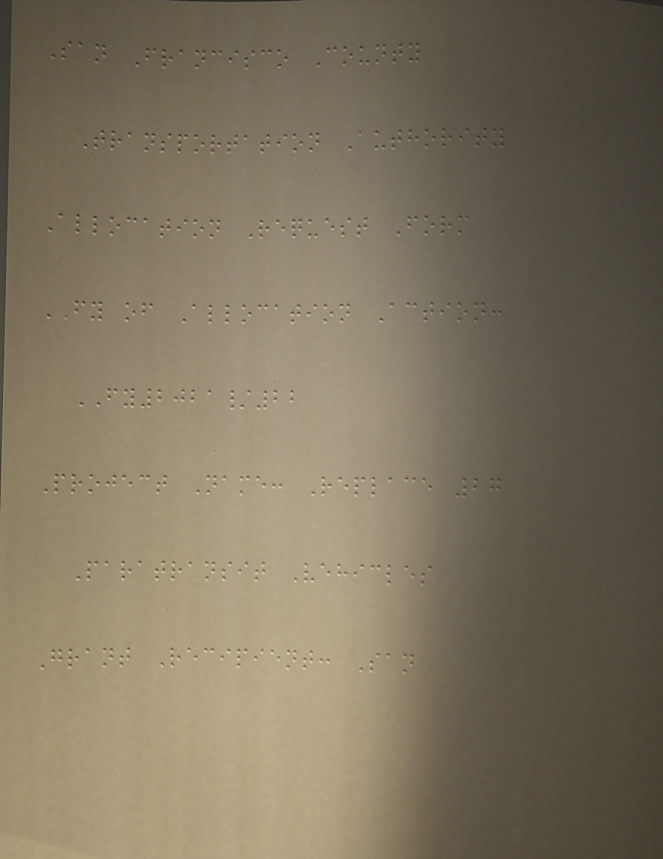San Francisco County
Transportation Authority
Allocation Request Form
FY of Allocation Action:
FY2021/22
Project Name: Replace 27
Paratransit Vehicles
Grant Recipient: San
